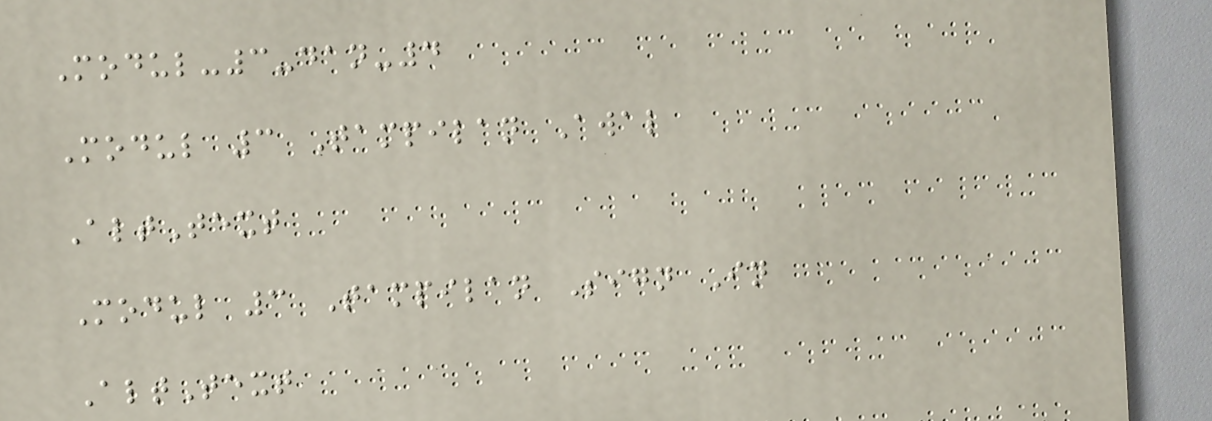Modul-3-dan-4
Modul 3 Tampilan Awal
AltText
Modul 3 Tampilan Sign In
AltText
